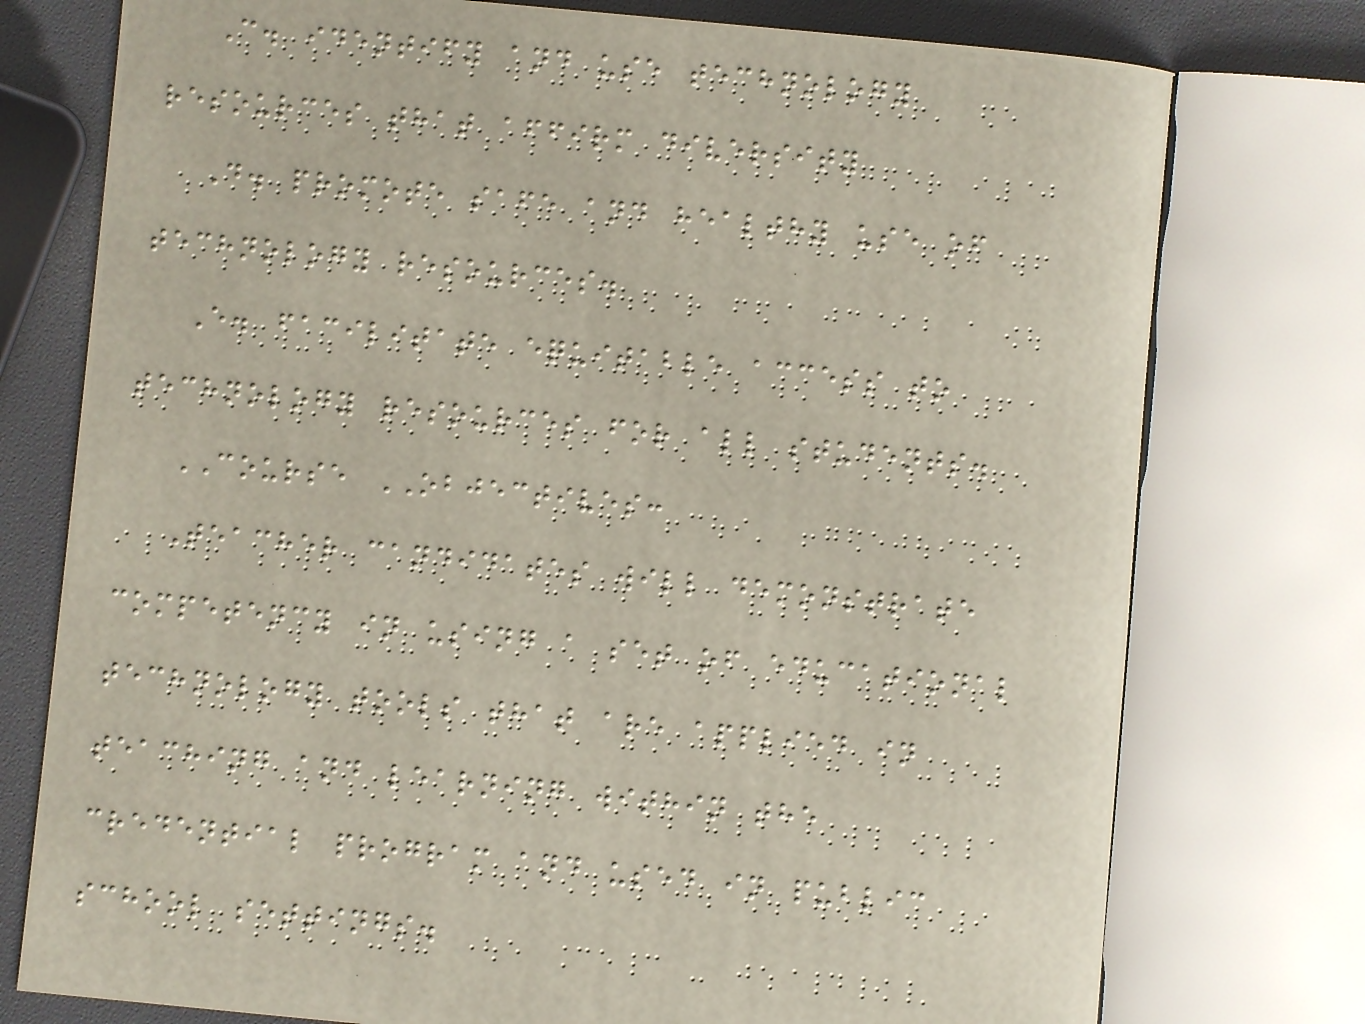C. identify and use technology
resources that affirm diversity
D. promote safe and healthy use of
technology resources.
E. facilitate equitable access to
technology resources for all students.
COURSE OBJECTIVES:
Teacher candidates will demonstrate
competency in using a set of educational
technology tools that are applied in
teaching and learning within the
credential program and used in public
school settings.
